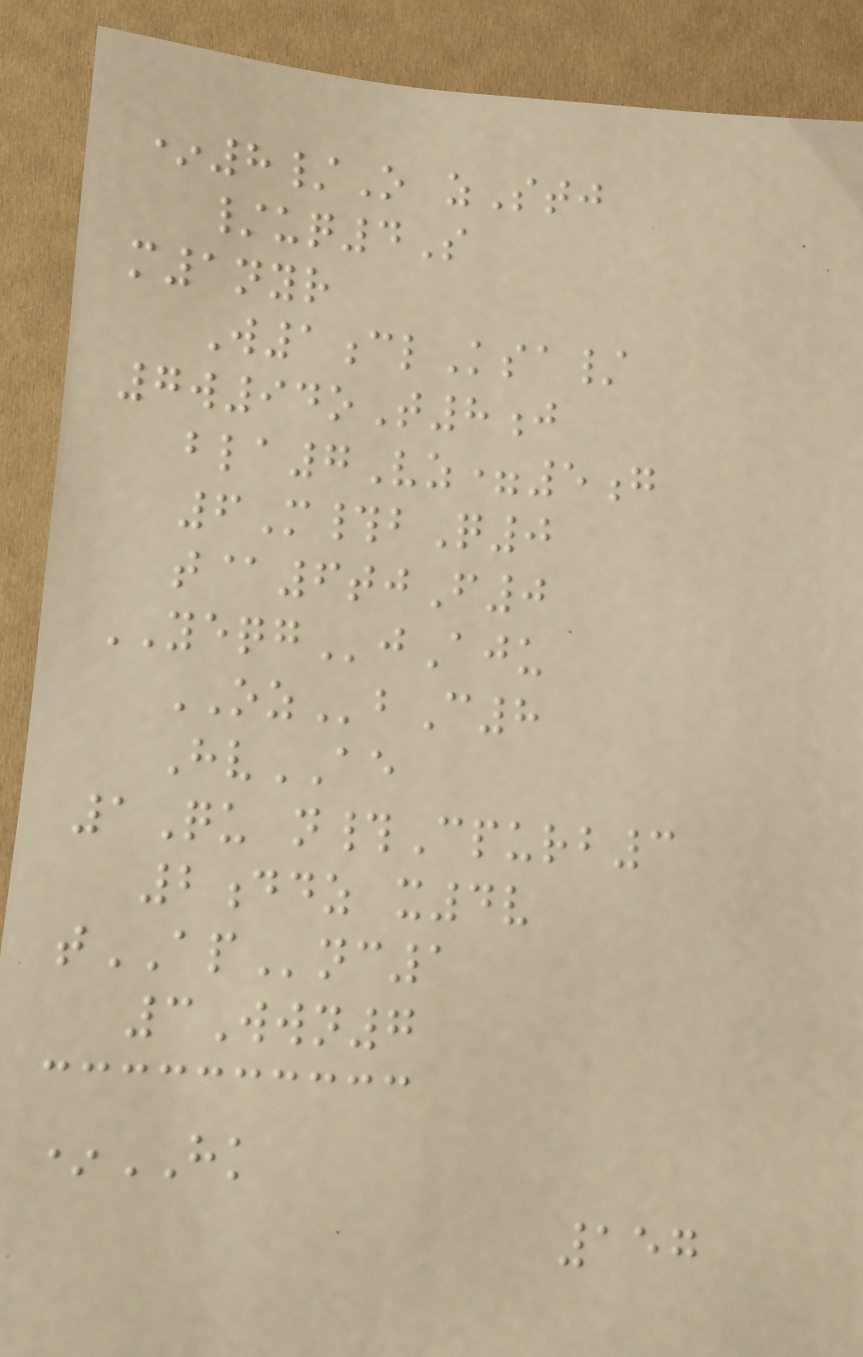*8/O zStj
/uq4S
m1nyr
W1clKsa/
7w94oT8j
bla7Vz=5g
6M#bQ0
t@6tjF0
YEQGjAju
OZbC8
HvAE
1Qu n#Cpurb3
2ddz x4v
tAPnc1
3Wwn7
*HK
157
